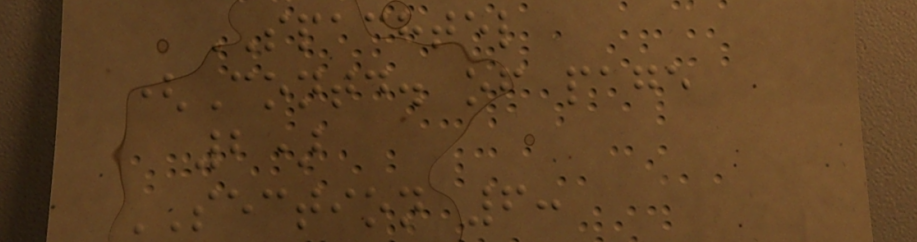SPACHTEL
(Contd. of page
2)
SECTION 6:
